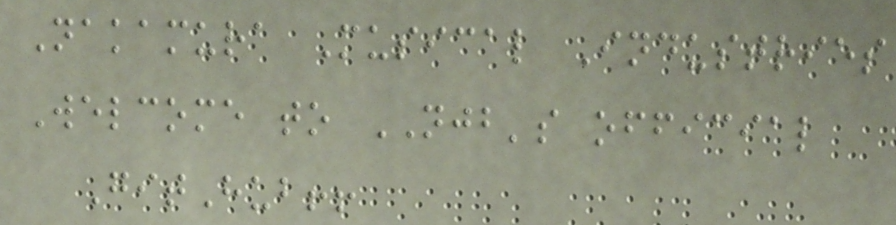Nakamura Musical Industries
Welcome to NJB's official
GitHub!!
